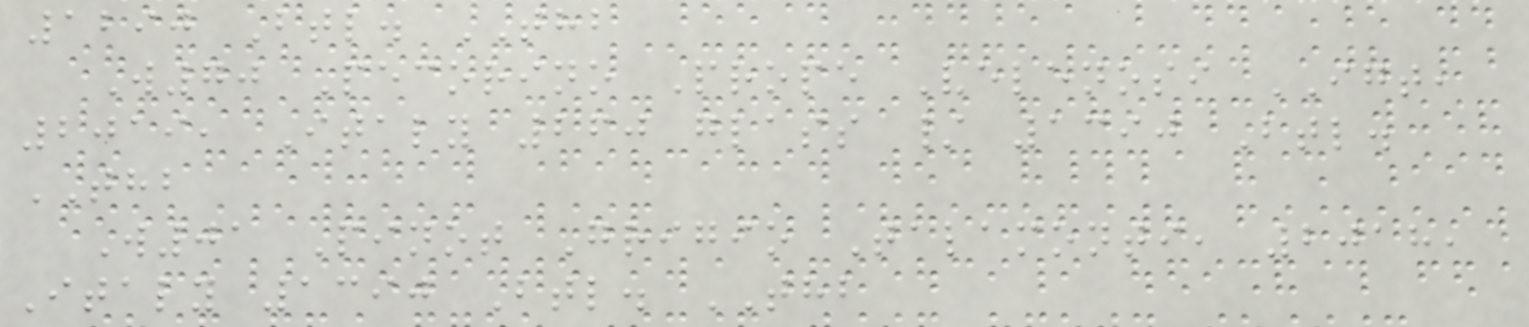1290 Btl. THB
W70 Pecorino Prope Velenosi IGT,
2019, Italy 260 glass / 1390 Btl.
THB
W01 Pinot Grigio Talamonti, 2018,
Italy 1390 Btl. THB
